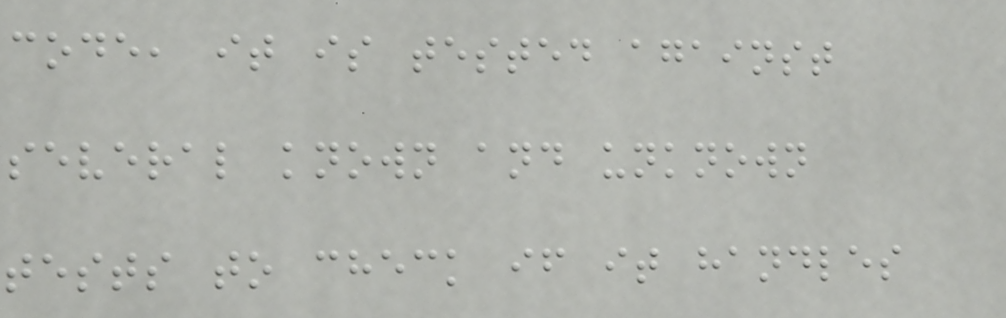code, it is tested against
several known and unknown
tests to check if it handles
